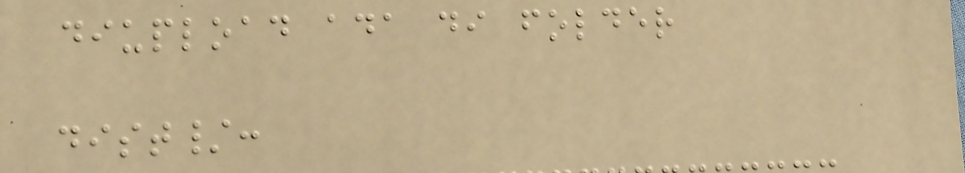diupload ada di folder
dist/:
